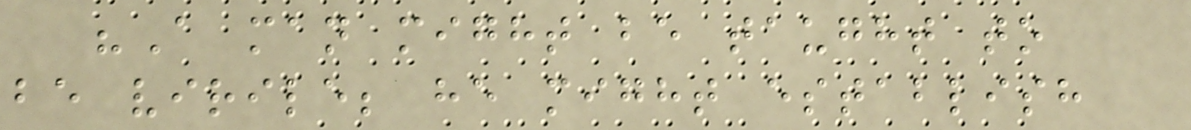"A man might be taught to
be virile; he might establish
